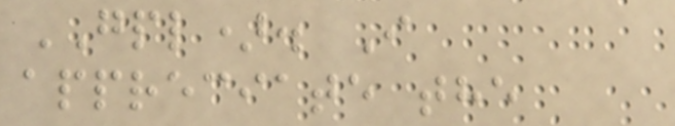GPL). I
appreciate the
